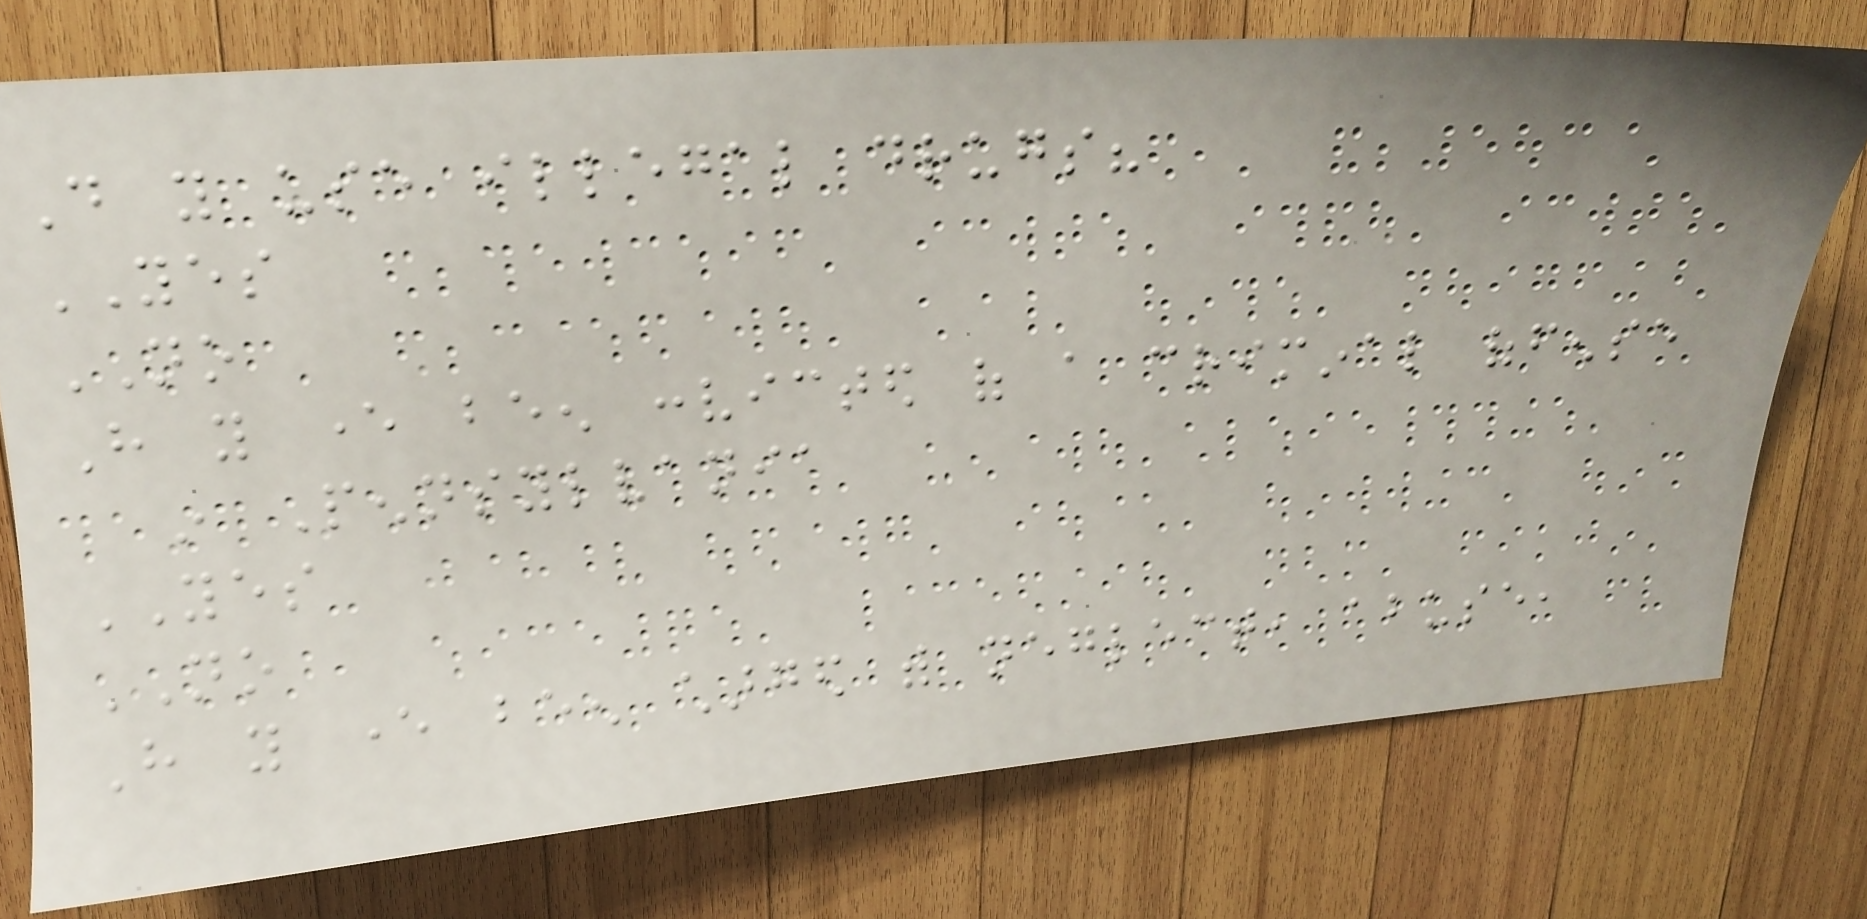Do you use illegal drugs?
YES
NO
Have you ever been convicted of a criminal offense
in Pennsylvania
YES
NO
Have you ever been charged with neglect, abuse,
